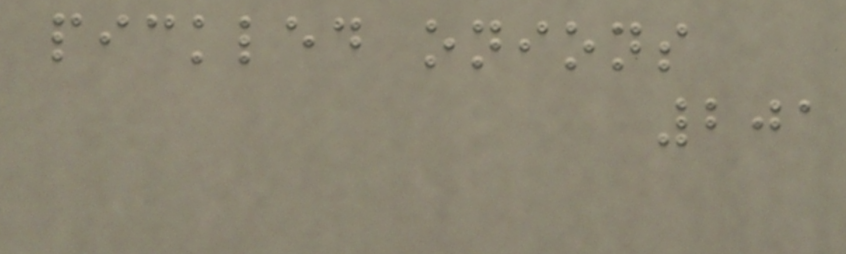pickled onions
201
